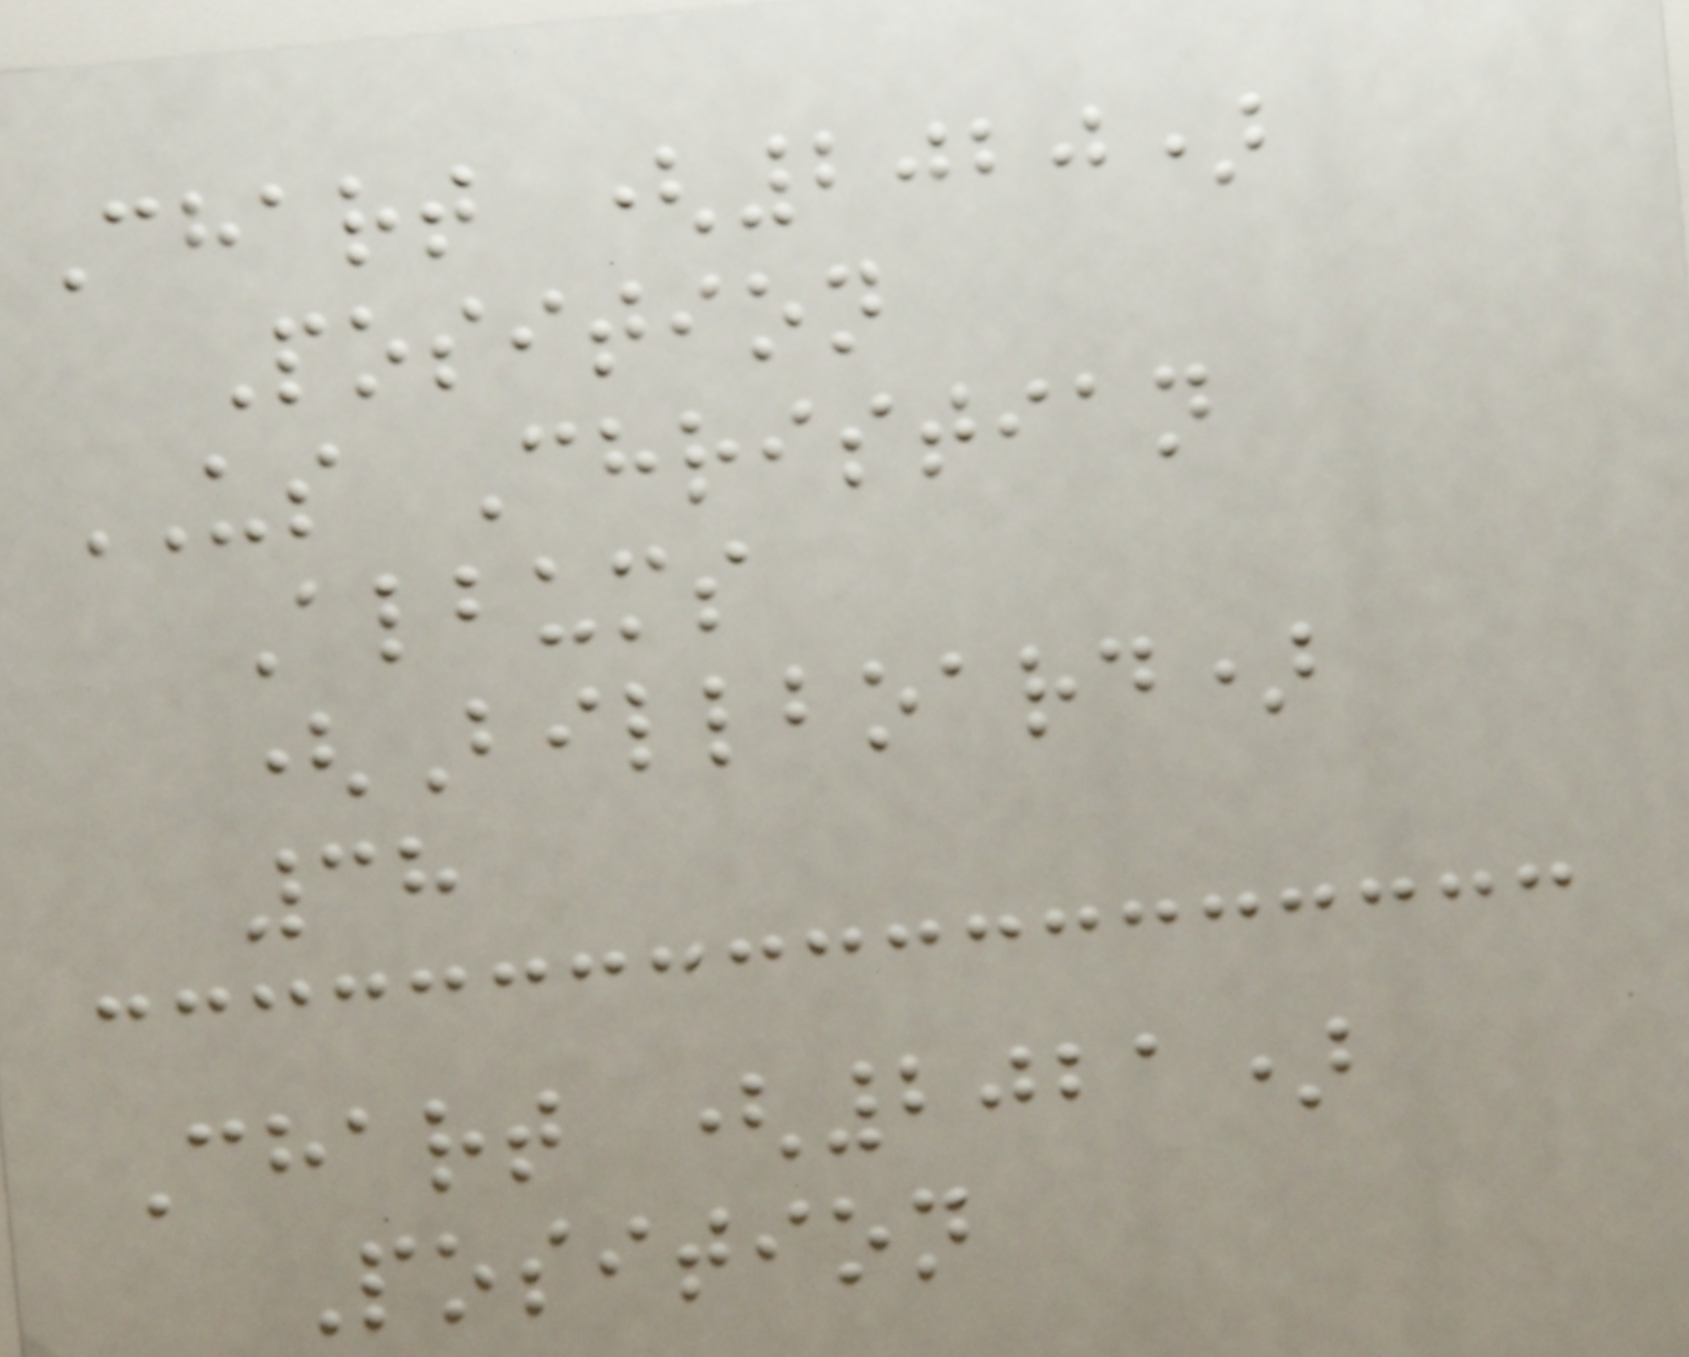Chart (2020)
Position
US Christian
Albums
(Billboard)
38
Chart (2021)
Position
